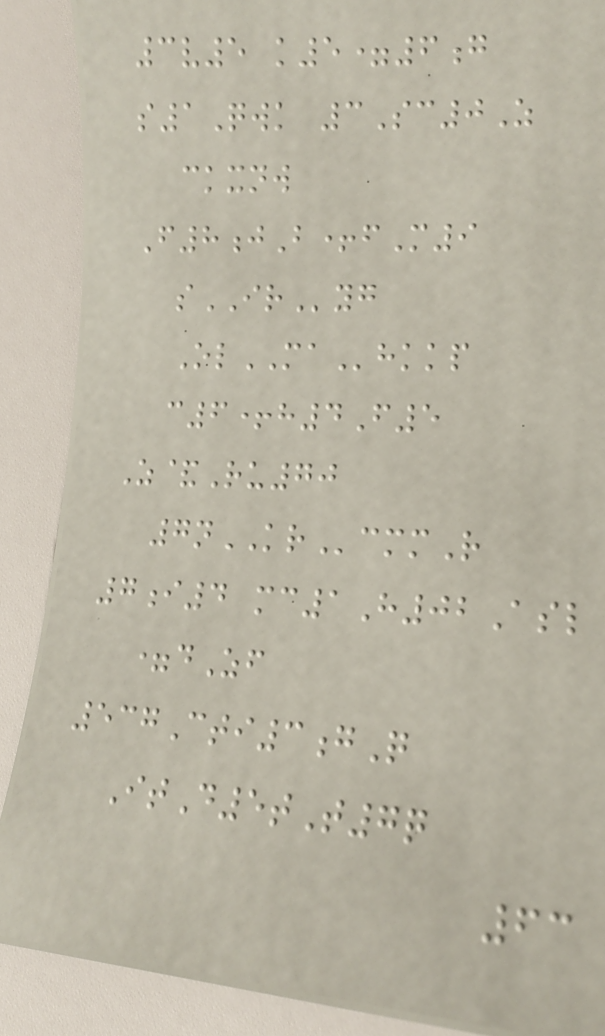3v5 k5=6g
s1Qwk 3Sc0Z
ckxnw
F8jB+fM9
sIRyg
OlMAhkkp
c6+h4F5
Z&Ru70
7nKRcmmR
7i4 mc1H02Asl
=dZf
537Cti3gQ
ItD5tT7q
63
